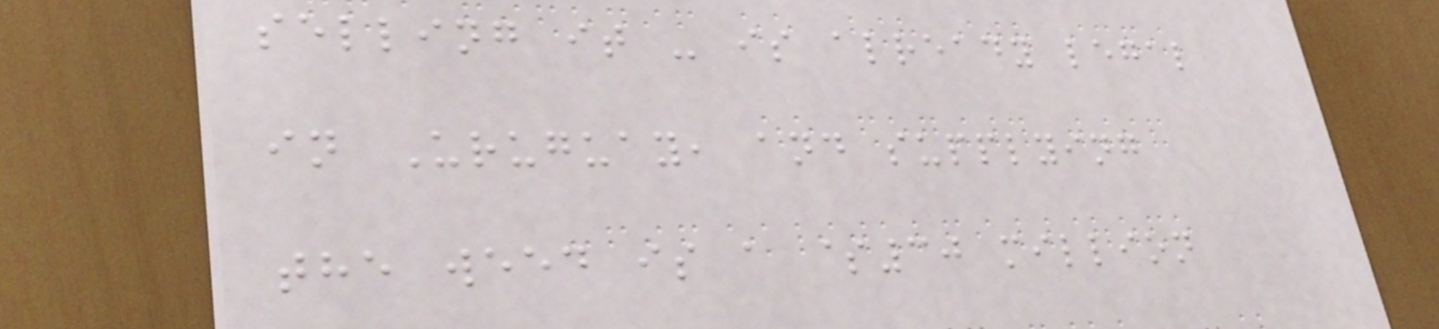selling it - is already legal
in Uruguay, and supplying
the weed is a $30 million
